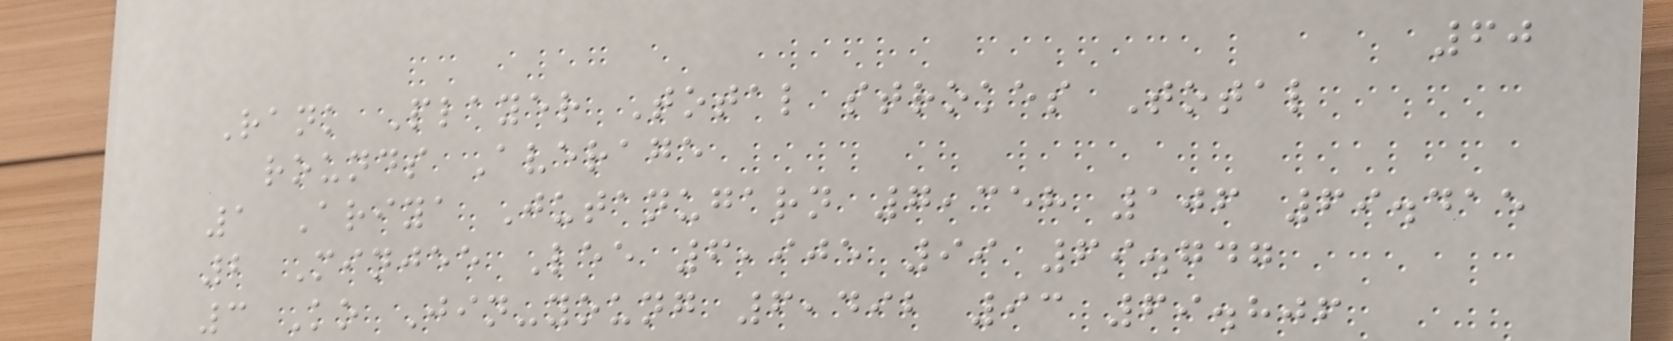60
Rank Player Total strokes Total
rounds Average
1 Ariya Jutanugarn 7,358 106 69.415
2 Minjee Lee 6,905 99 69.747
3 Ko Jin-young 6,492 93 69.806
